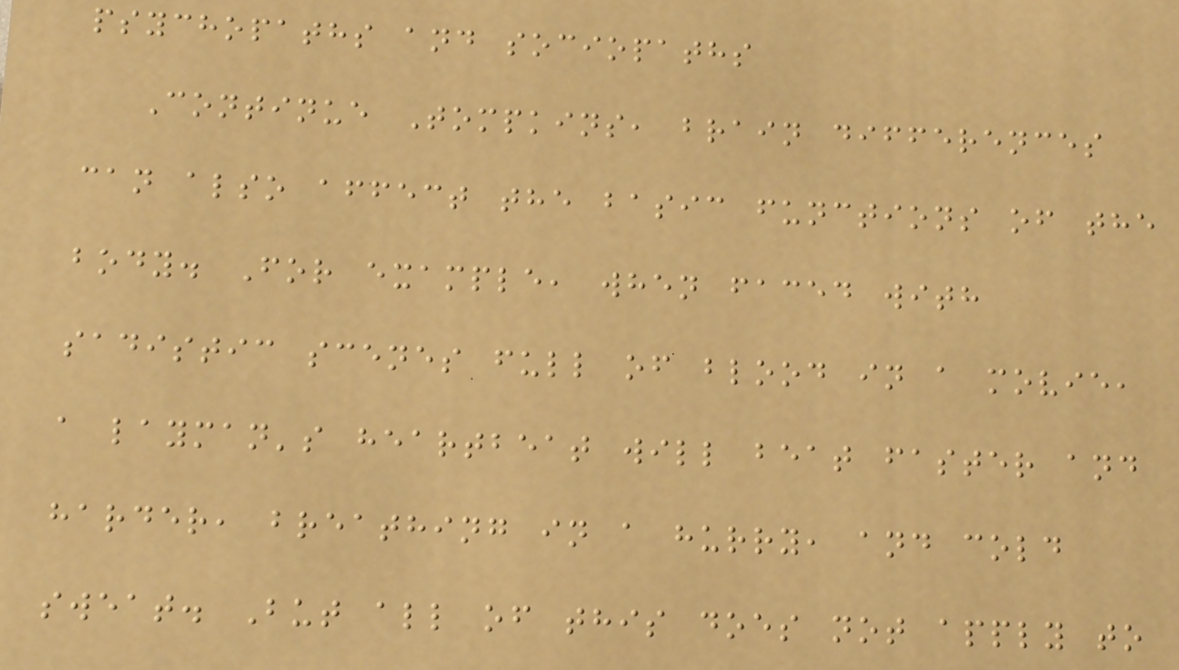psychopaths and sociopaths
Continue Tompkins, brain differences
can also affect the basic functions of the
body. For example, when faced with
sadistic scenes full of blood in a movie,
a layman's heartbeat will beat faster and
harder, breathing in a hurry, and cold
sweat. But all of this does not apply to
